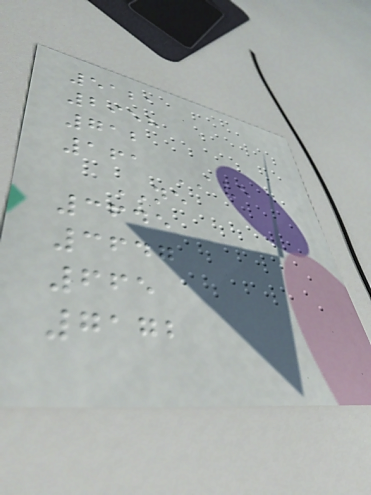5121
2958
712
161 AVE
NE
3645
3647
665
7172
